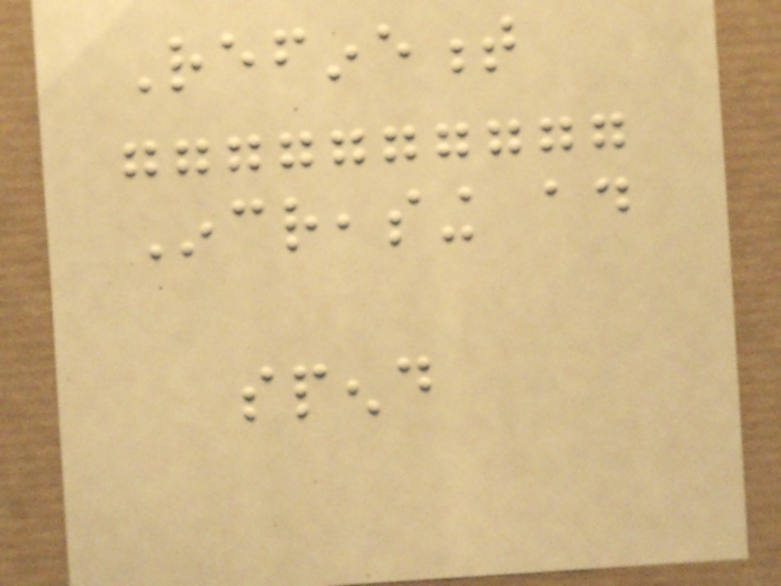Refinement
Increasing ad
spend
